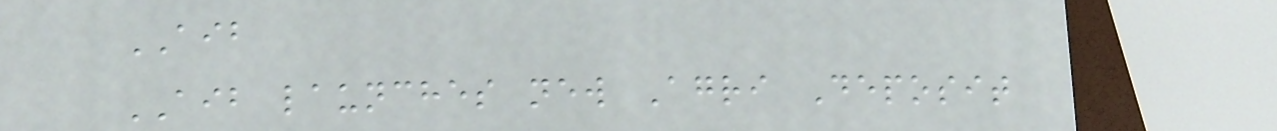AIB
AIB launches new Agri Deposit
